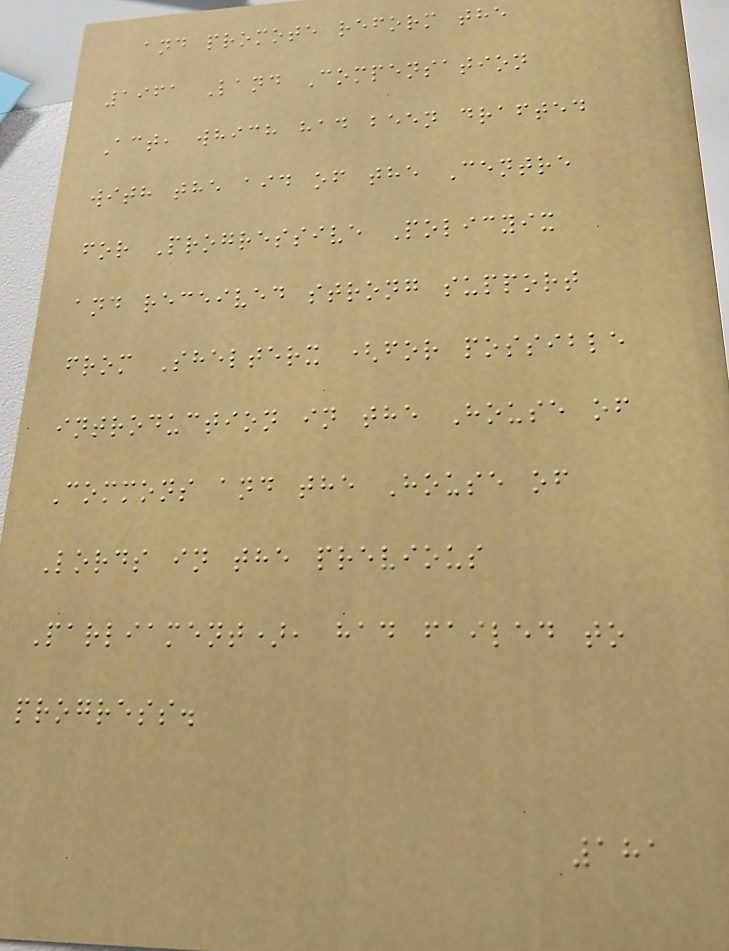and promote reform the
1961 Land Compensation
Act, which had been drafted
with the aid of the Centre
for Progressive Policyix
and received strong support
from Shelterx (for possible
introduction in the House of
Commons and the House of
Lords in the previous
Parliament), had failed to
progress.
181
